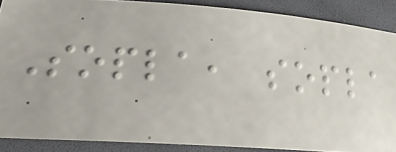Sopla, sopla
